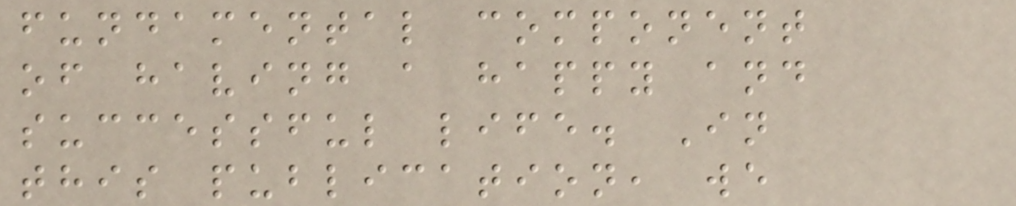fundamental component
of having a happy and
successful life. In
this publication, we
